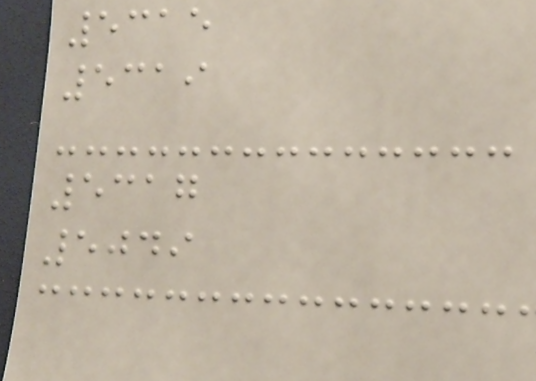5315
5319
5317
5049
